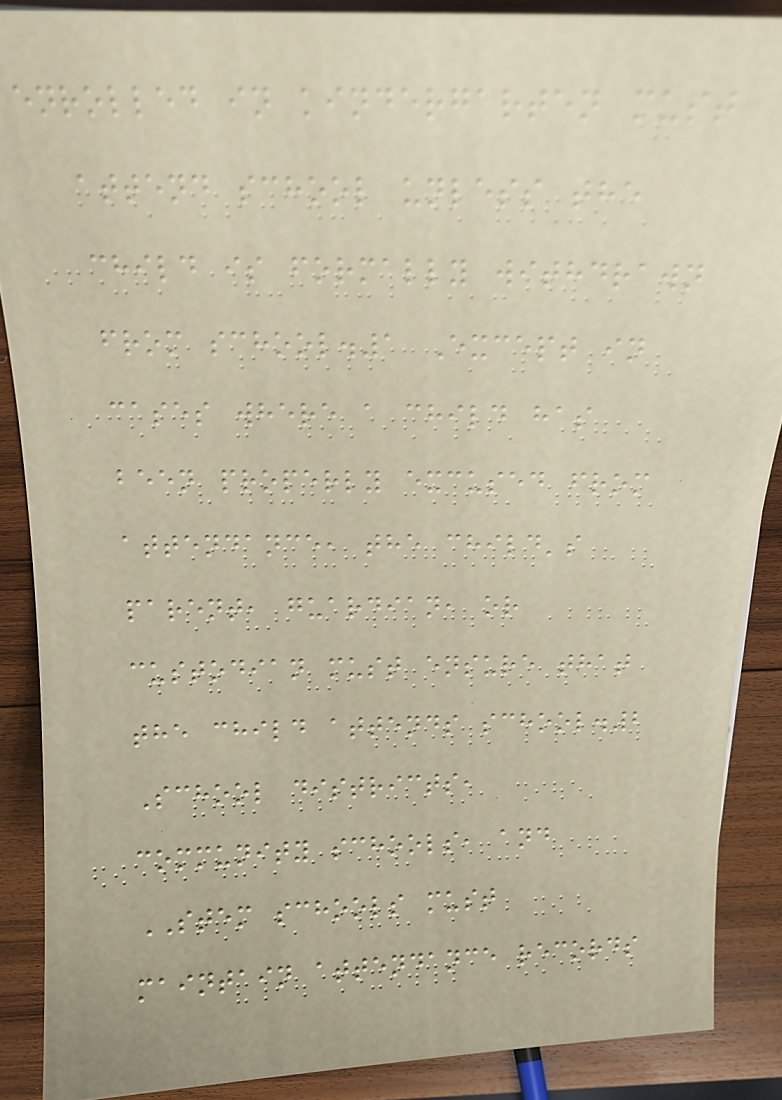enrolled in kindergarten must
attend school unless the
child is formally withdrawn
from school.1 Except in
cases where a child has
been properly excused from
attendance, the child's
parent, guardian, or
custodian must ensure that
the child attends school.2
School districts,
community schools, and
STEM schools must
maintain attendance records
